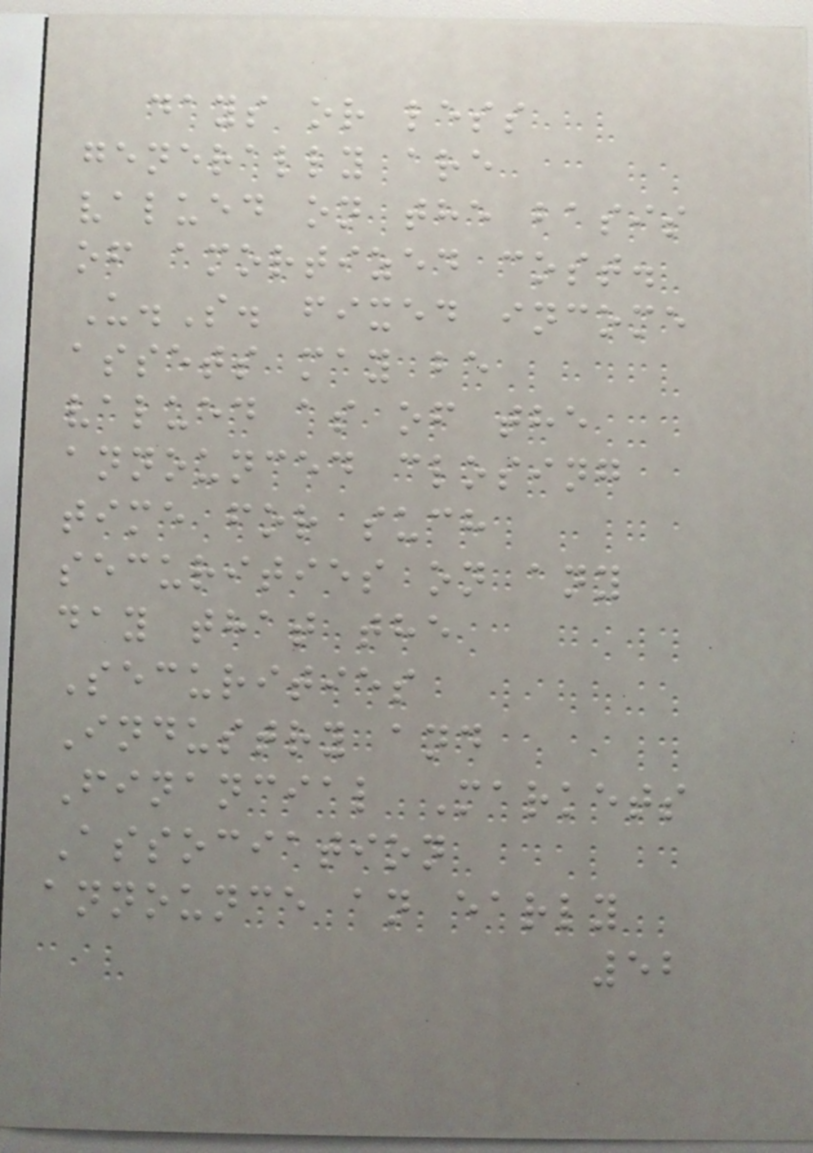days or less
generally are
valued on the basis
of amortized cost.
U.S. fixed income
assets may be
valued as of the
announced closing
time for such
securities on any
day that the
Securities
Industry and
Financial Markets
Association
announce an early
52
